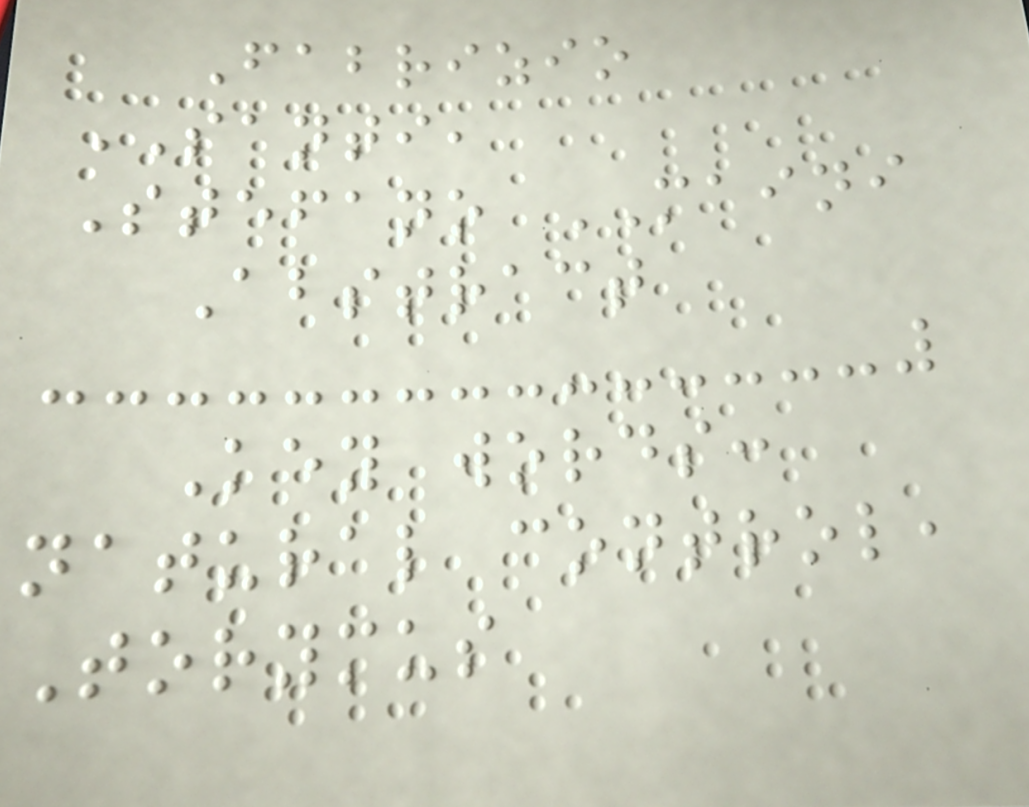Fabrizio
SANTI,
Stefano MAINI
Abstract
Key words:
natural control,
Torymus
